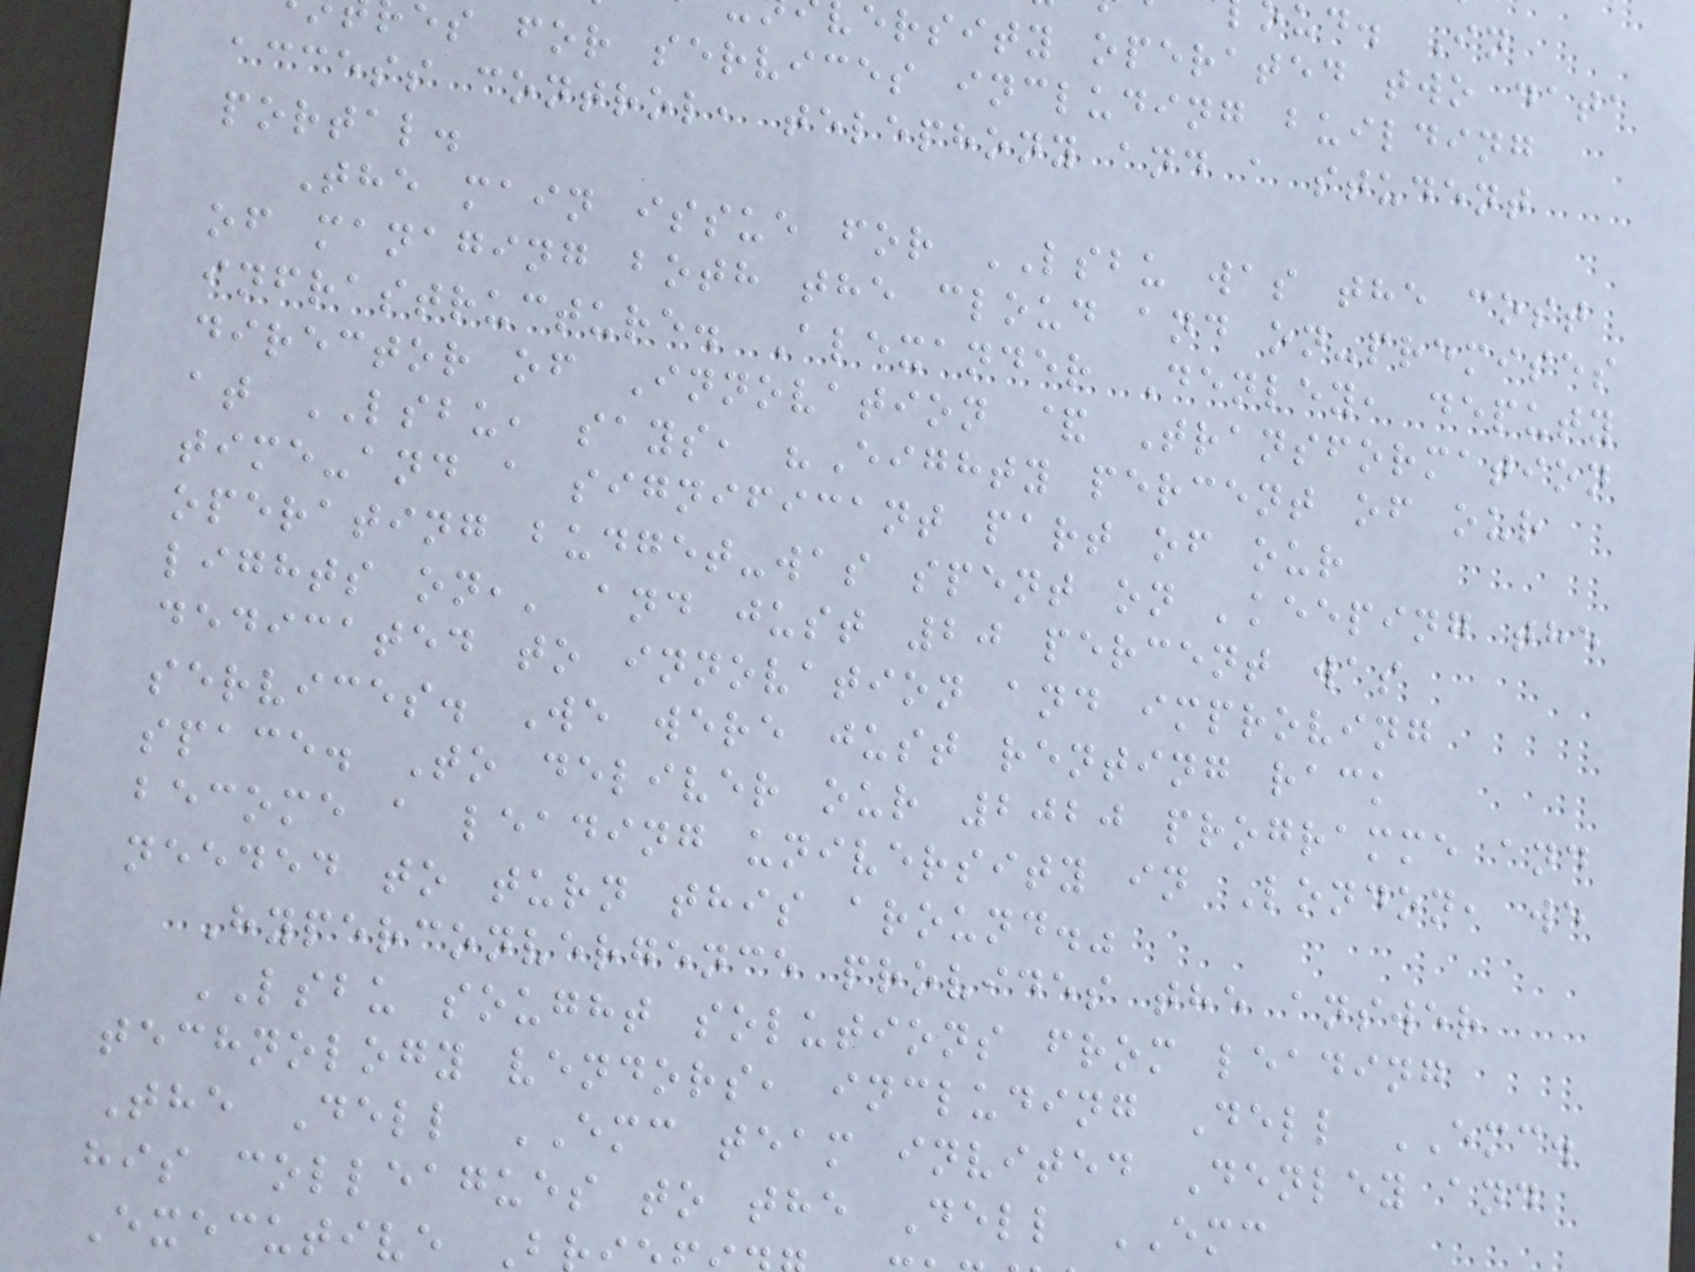ersity operated two data
es for services including building
access control, telephony and a student
portal.
The main issue for LSBU was the cost
of managing both the cloud and on-premises
infrastructure. Alexander Denley, deputy
director of Innovation & Transformation
at LSBU, says, "Eighty percent of our
time-and a significant part of our
operating budget-was spent on 'keeping the
lights on,' and just 20 percent was
dedicated to innovation and improving
services. We were just renting rack
space. To deliver our 2020 programme and
become a leading university in London, we
needed to turn this around."
Hyperconvergence provides the answer
LSBU sought solutions from leading
technology vendors, including Dell EMC.
The Dell EMC team invited Denley and
his colleagues to the Dell EMC
Executive B
